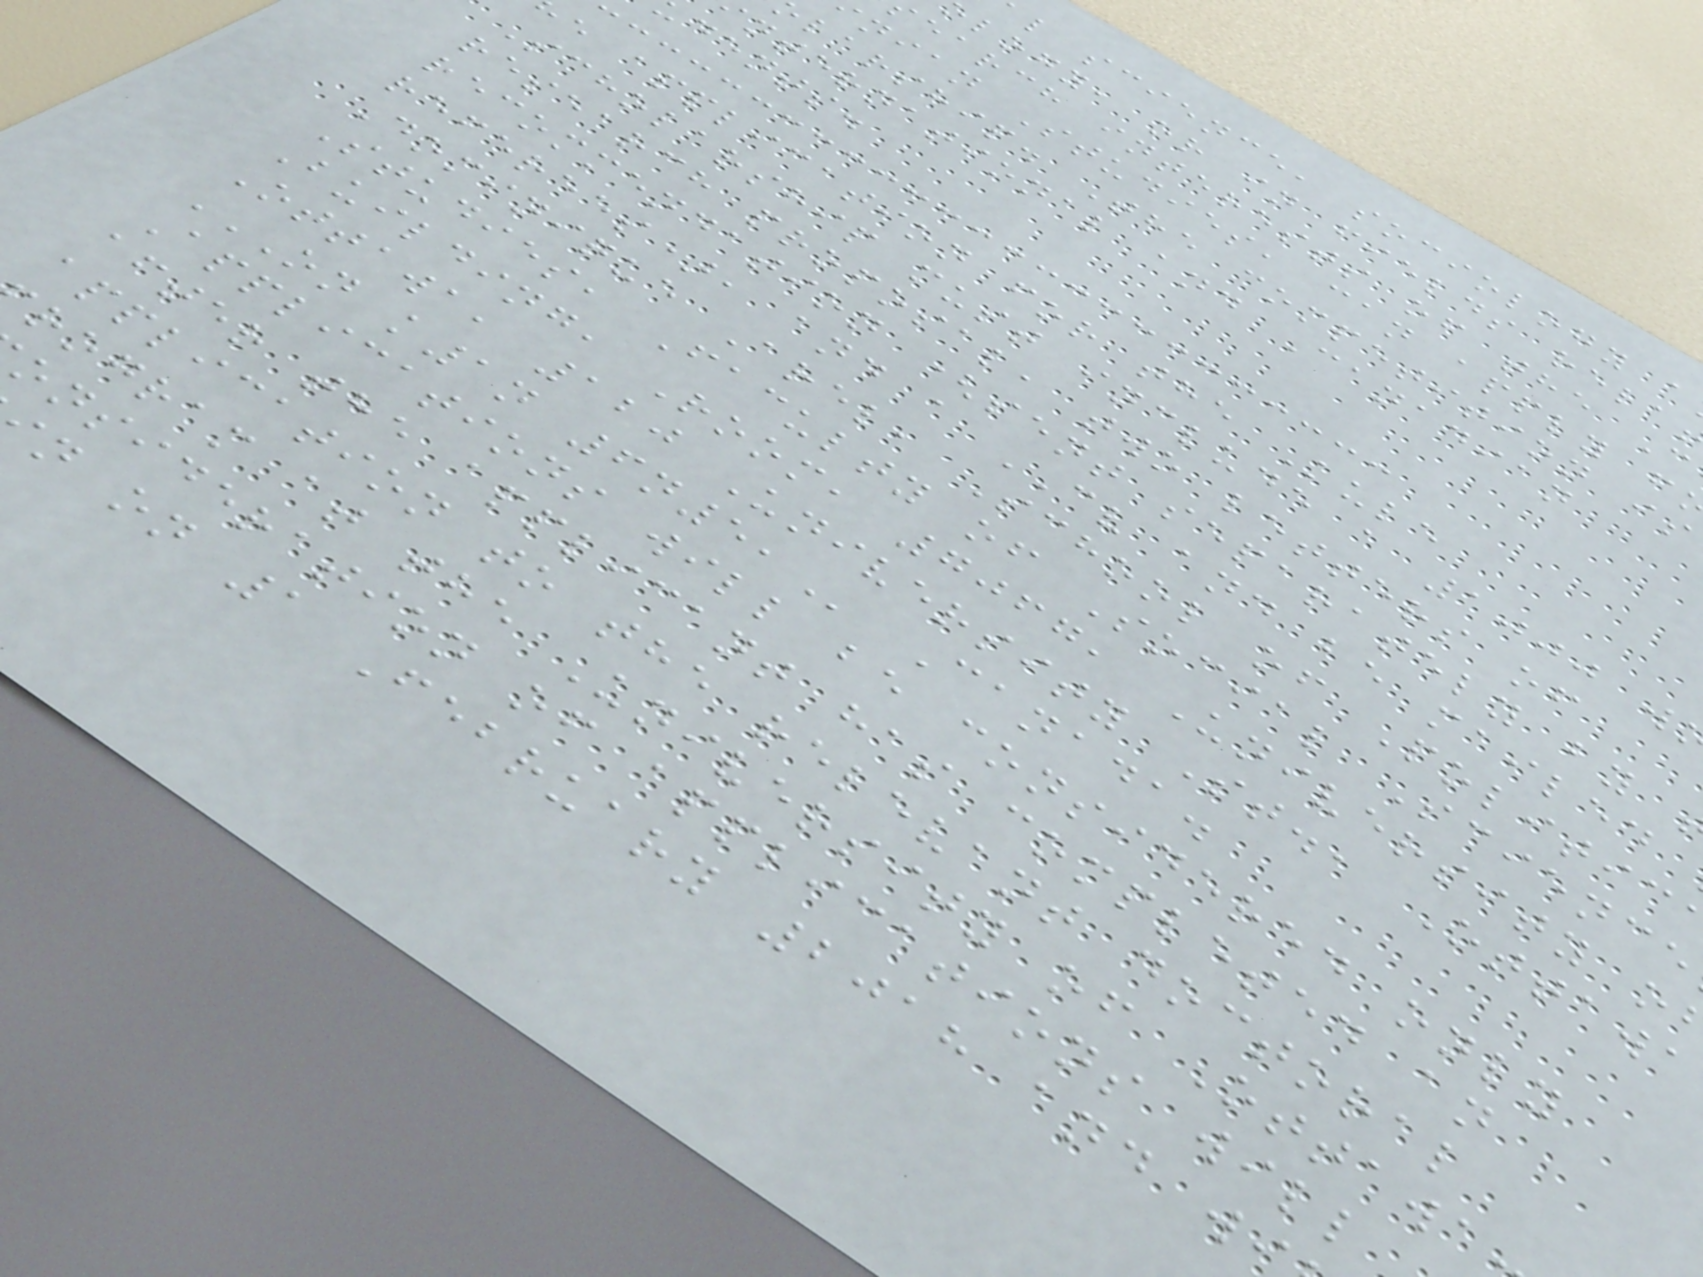l science, sociology a
logy, or in fields rela
earch interests of the C
nian Studies, can apply f
larship. The competition is
nternational and Canadian
dents.
e application for the Kule
Scholarship must include a 1000 w
research proposal, two letters of
recommendation (sent separately by
referees), and a CV and be mailed
Dominique Arel, School of Politic
Studies, Faculty of Social Science
Building, Room, 7067, University o
Ottawa, 120 University St., Ottawa
ON K1N 6N5, Canada.
Applications will be considered only
after the applicant has completed an
application to the relevant doctoral
rogram at the University of Ottawa
onsideration of applications will
n on 1 February 2018 and w
